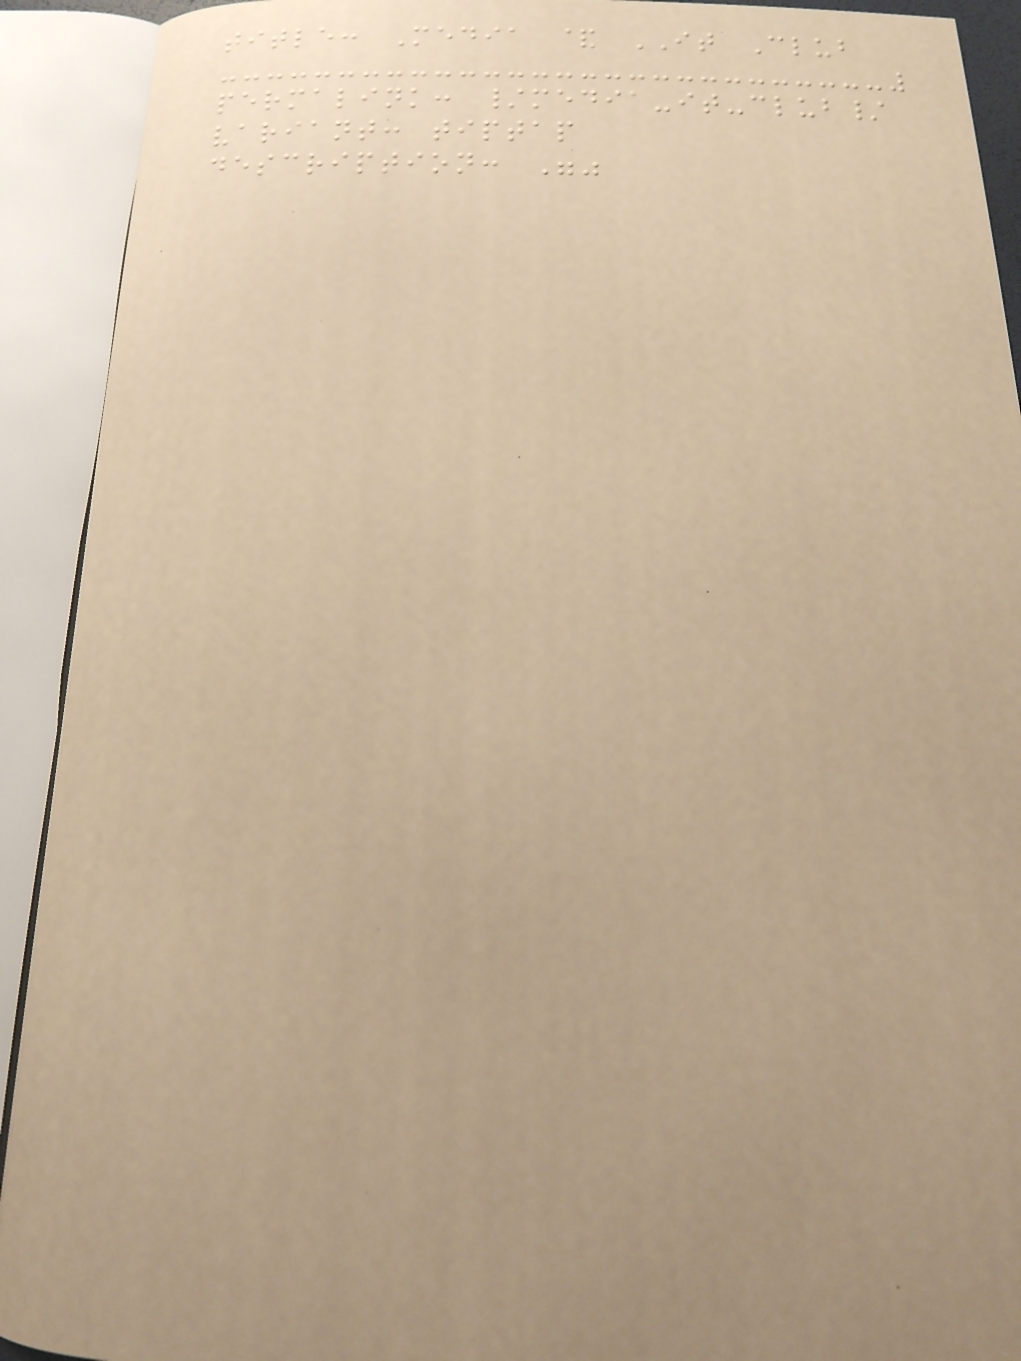title: Media & IT Club
permalink: /media-it-club/
variant: tiptap
description: ""
